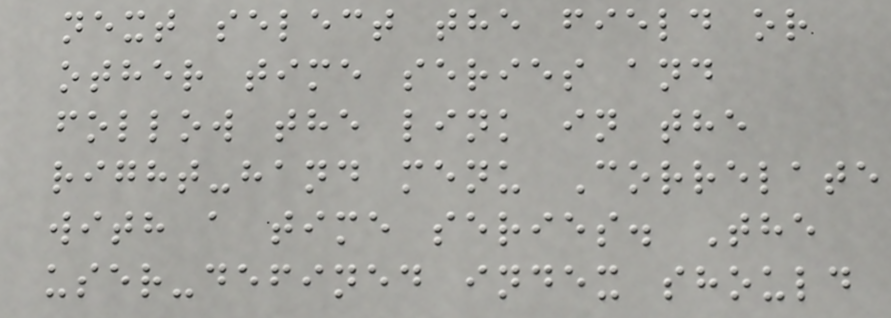next select the field or
other time series and
follow the link in the
right-hand menu Correlate
with a time series. The
user-defined index should
